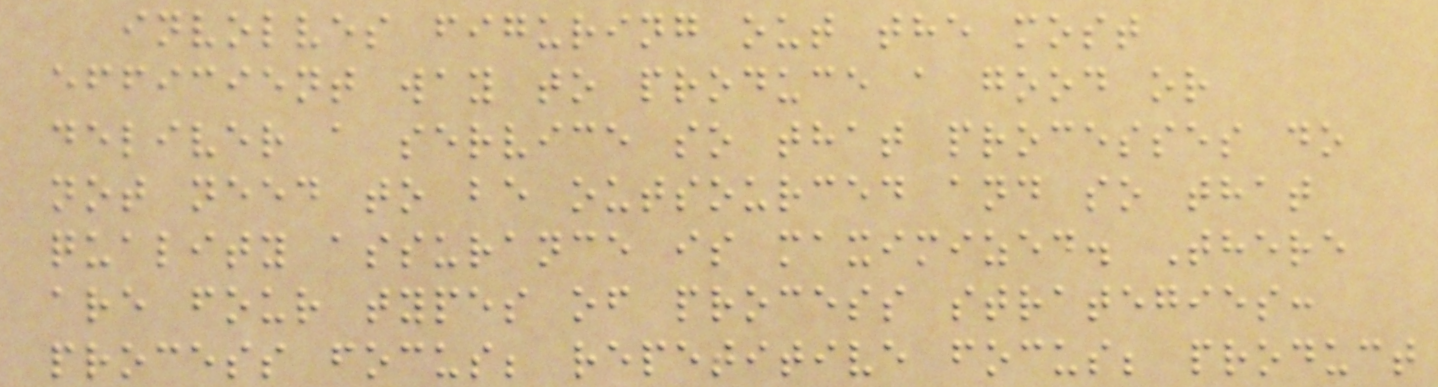involves figuring out the most
efficient way to produce a good or
deliver a service so that processes do
not need to be outsourced and so that
quality assurance is maximized. There
are four types of process strategies:
process focus; repetitive focus; product
